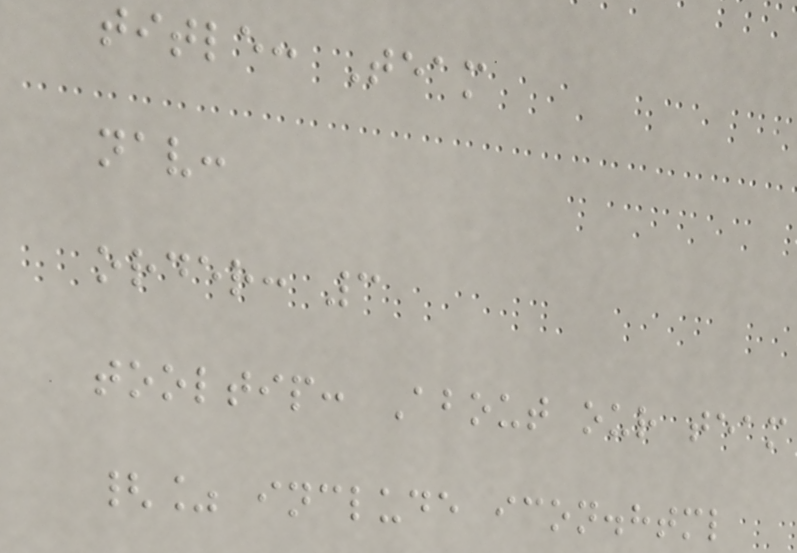title: Team
nav:
order: 3
tooltip: About our team
{% include icon.html
